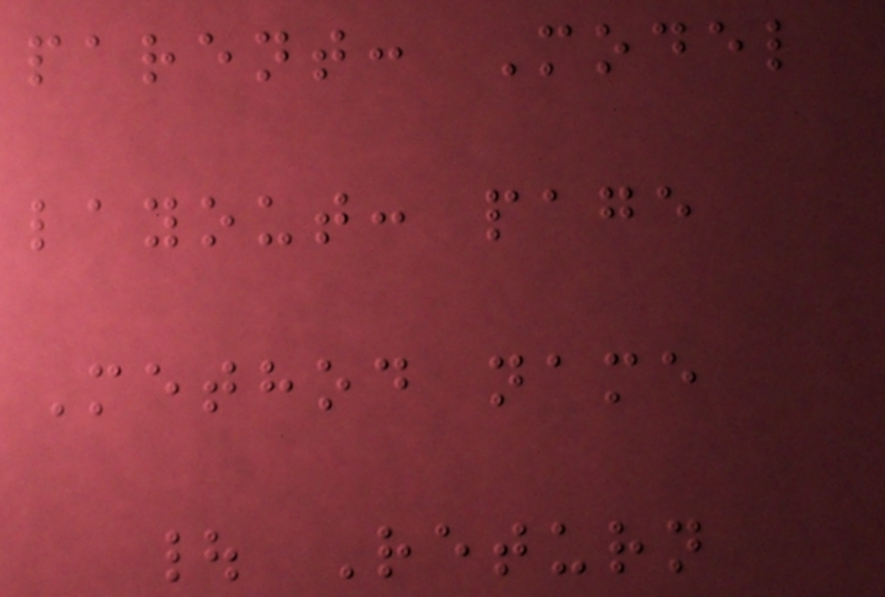parent: Model
layout: page
Method name
| Return
